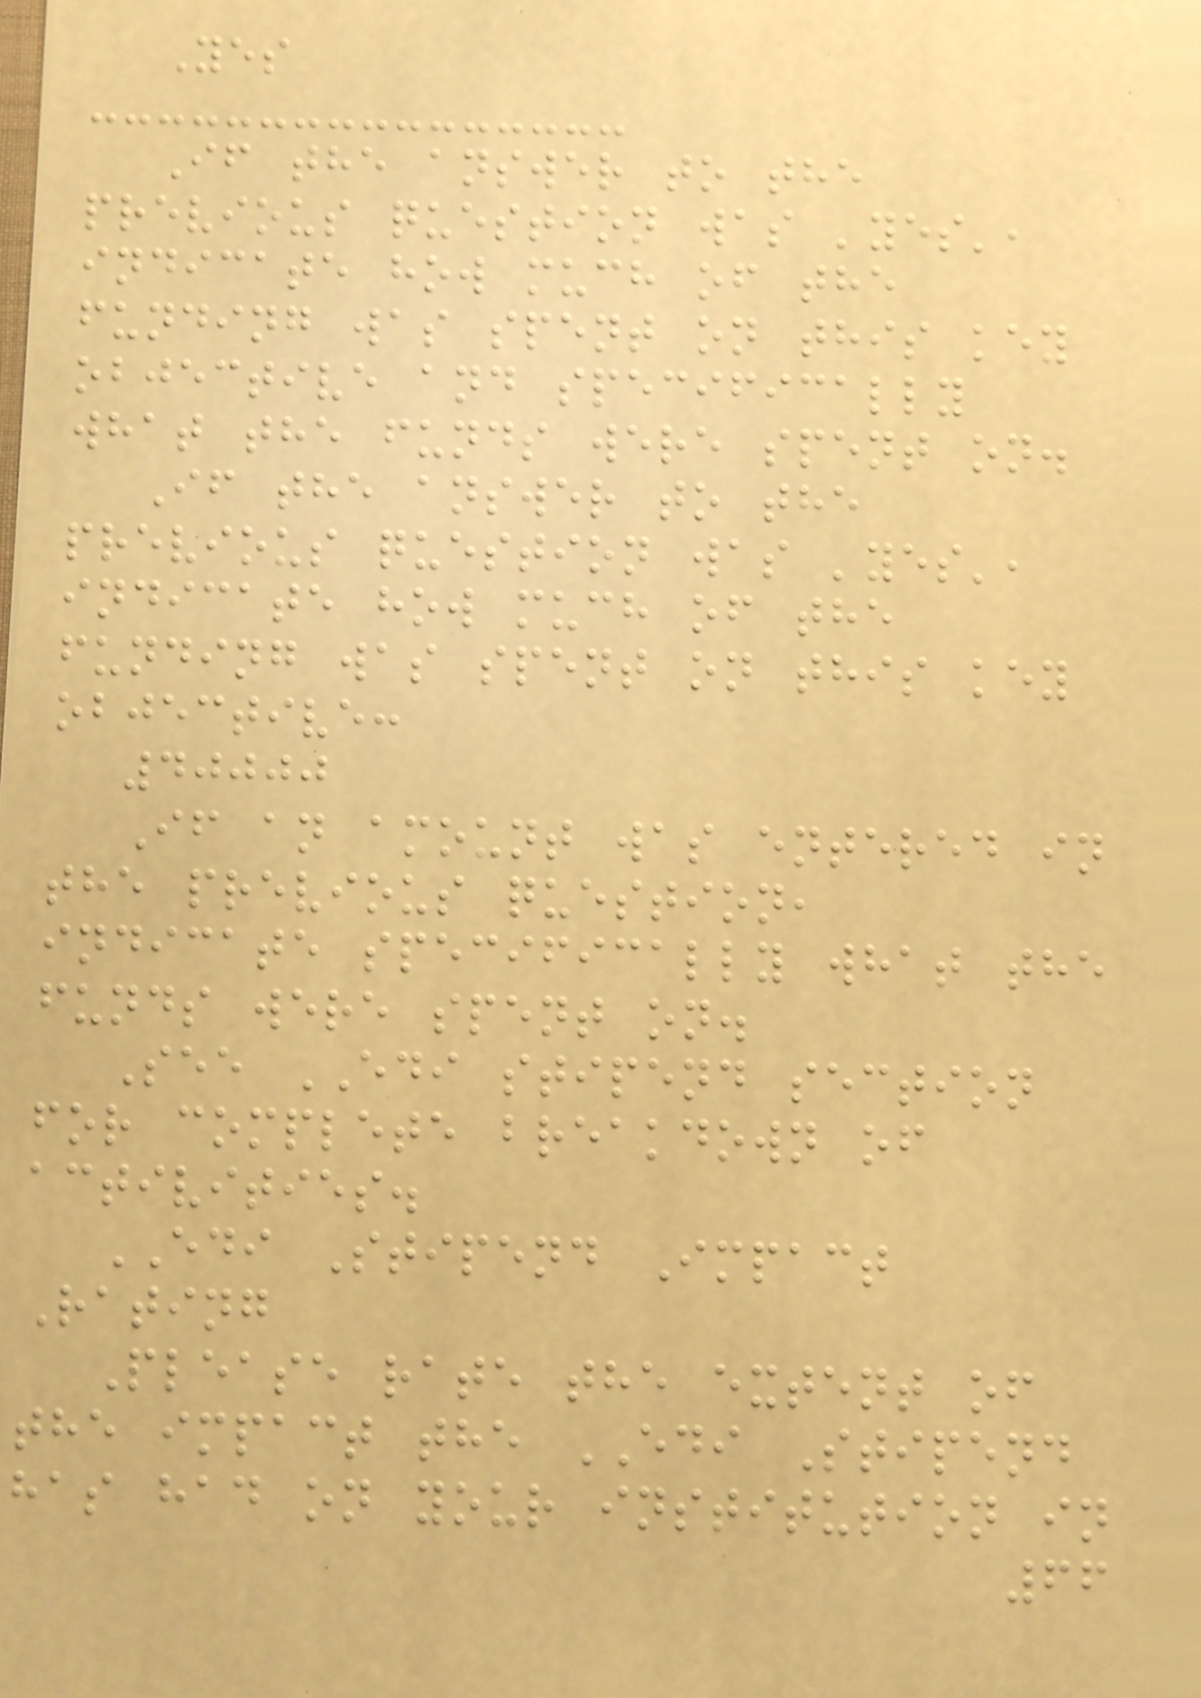Yes
If the answer to the
previous question was 'yes',
indicate how much of the
funding was spent on this key
objective and specifically
what the funds were spent on.
If the answer to the
previous question was 'yes',
indicate how much of the
funding was spent on this key
objective:
40000
If an amount was entered in
the previous question,
indicate specifically what the
funds were spent on.
See EDI stipend section
for complete breakdown of
activities.
EDI Stipend Impact
Rating
Please rate the extent of
the impact the EDI Stipend
has had on your institution in
66
